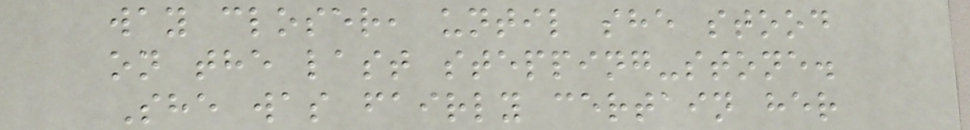way closer, until she stood
on the last stepping-stone.
She was fairly certain her
